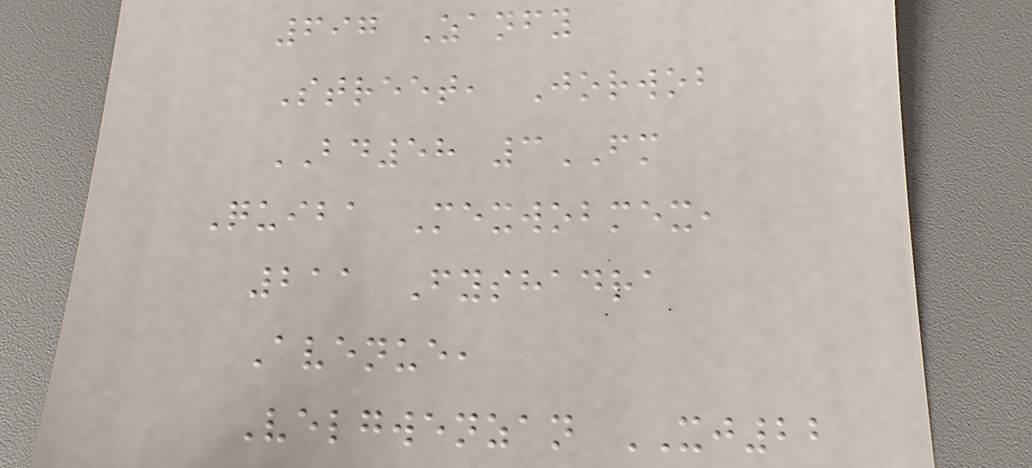697 Zanfy
Street, Jorwob
BD58 3FM
Quiba Mexwobmex,
211 Fyshadra
Avenue,
Velgwenzan XJ22
